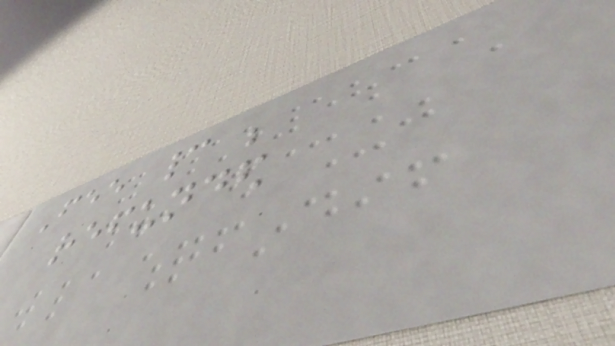Fee cannot be
refunded
